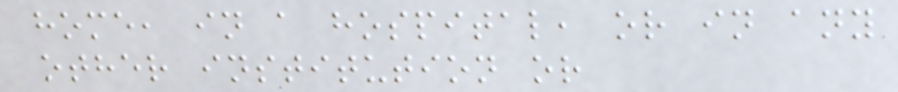home, in a hospital, or in any
other institution or
